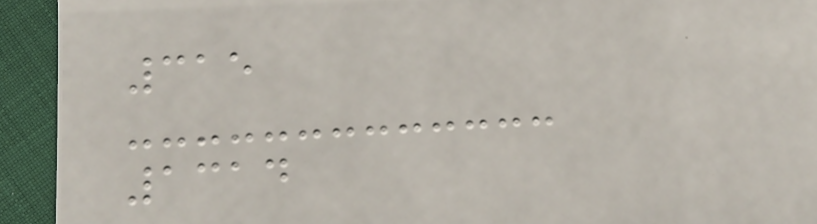315
1314
